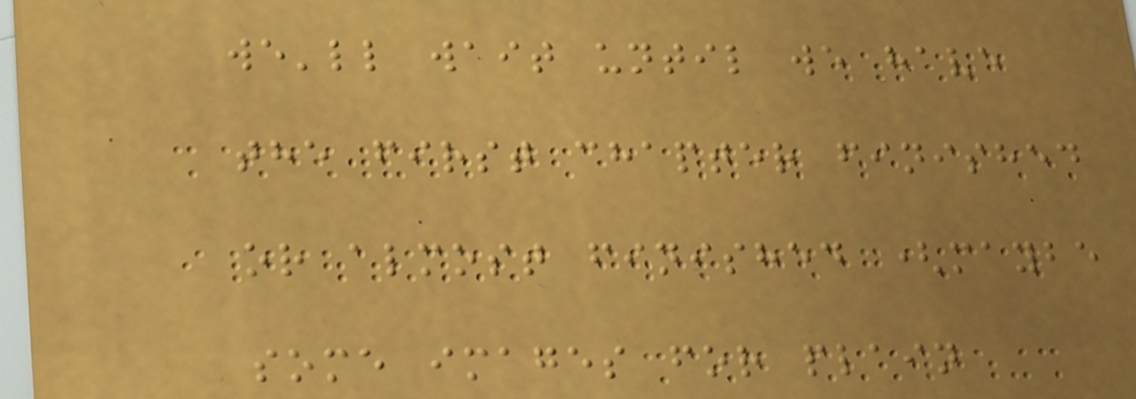we'll wait until we have
the first chapter finished
or almost finished (maybe
some images for plain
